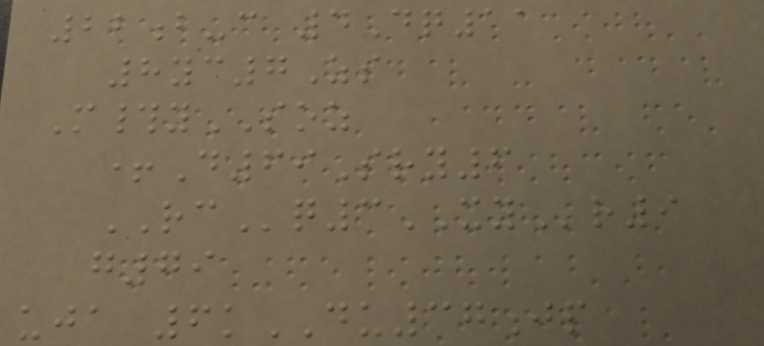22b-c 4Dq11
8yc7Zs
M#ySOZ
+D69Sry6
RCq3XYr9
g79
uja 6kDU37jp
